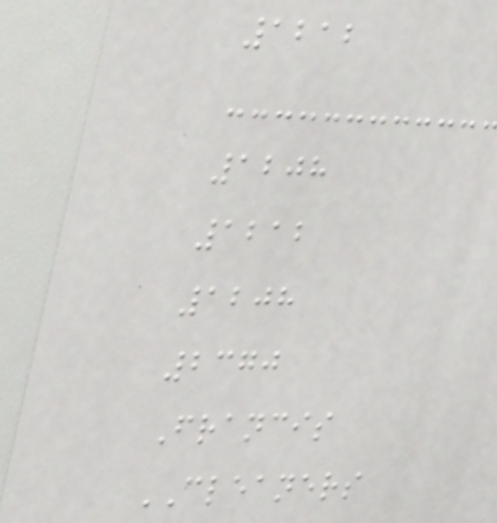1212
1208
1212
1208
2370
Francis
CLEANERS
